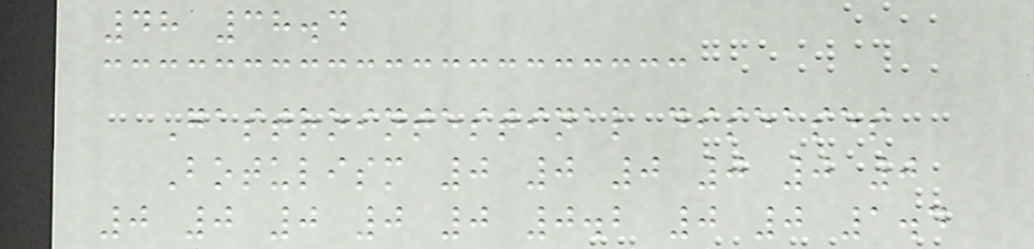48 38.4
Gastrointestinal diseases
Botulism 0 0 0 0 0 0
0 0 0 0 0 0.2 0 0 1.4
